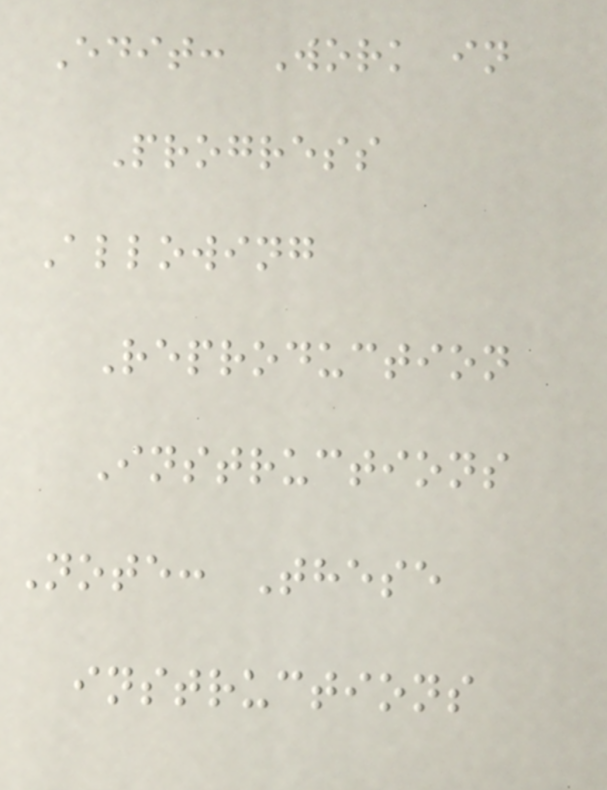Edit: Work in
Progress
Allowing
Reproduction
Instructions
Note: These
instructions
